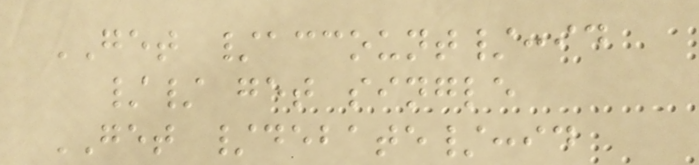GET /account/:id
// get single
GET /debate/:id
